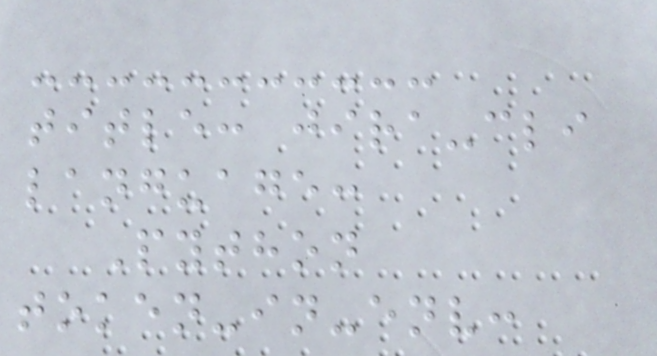title: jira-cli
language:
Python
token-in-env:
